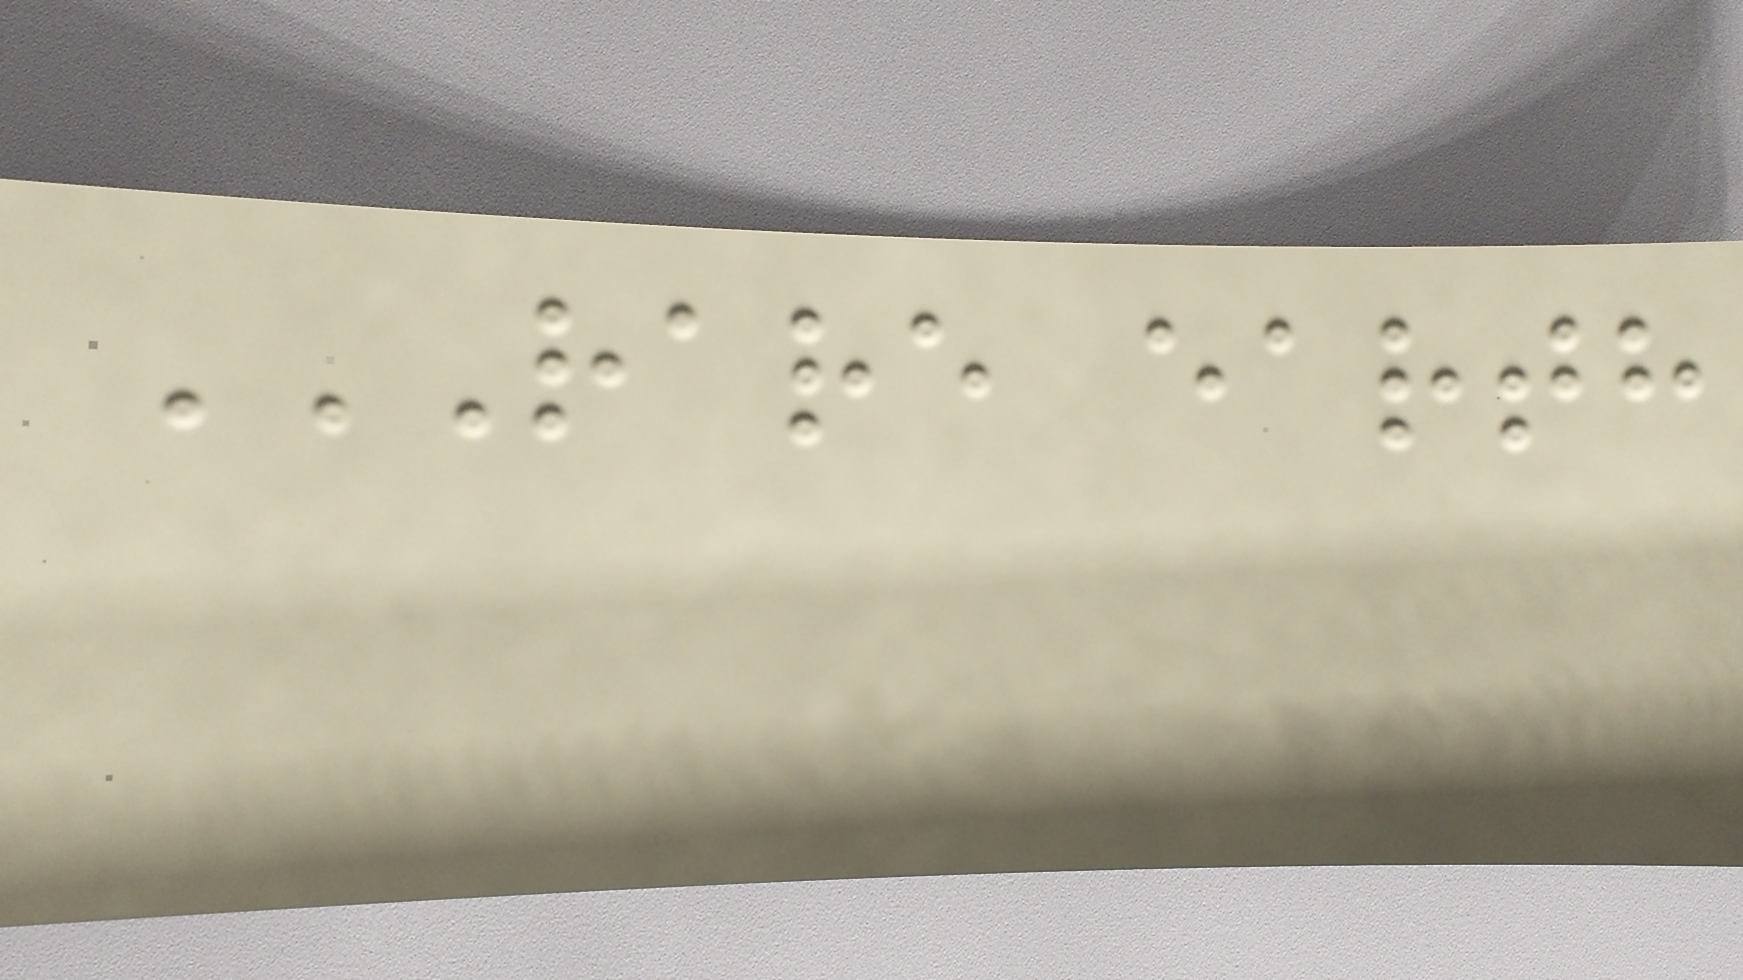RARE EARTH
